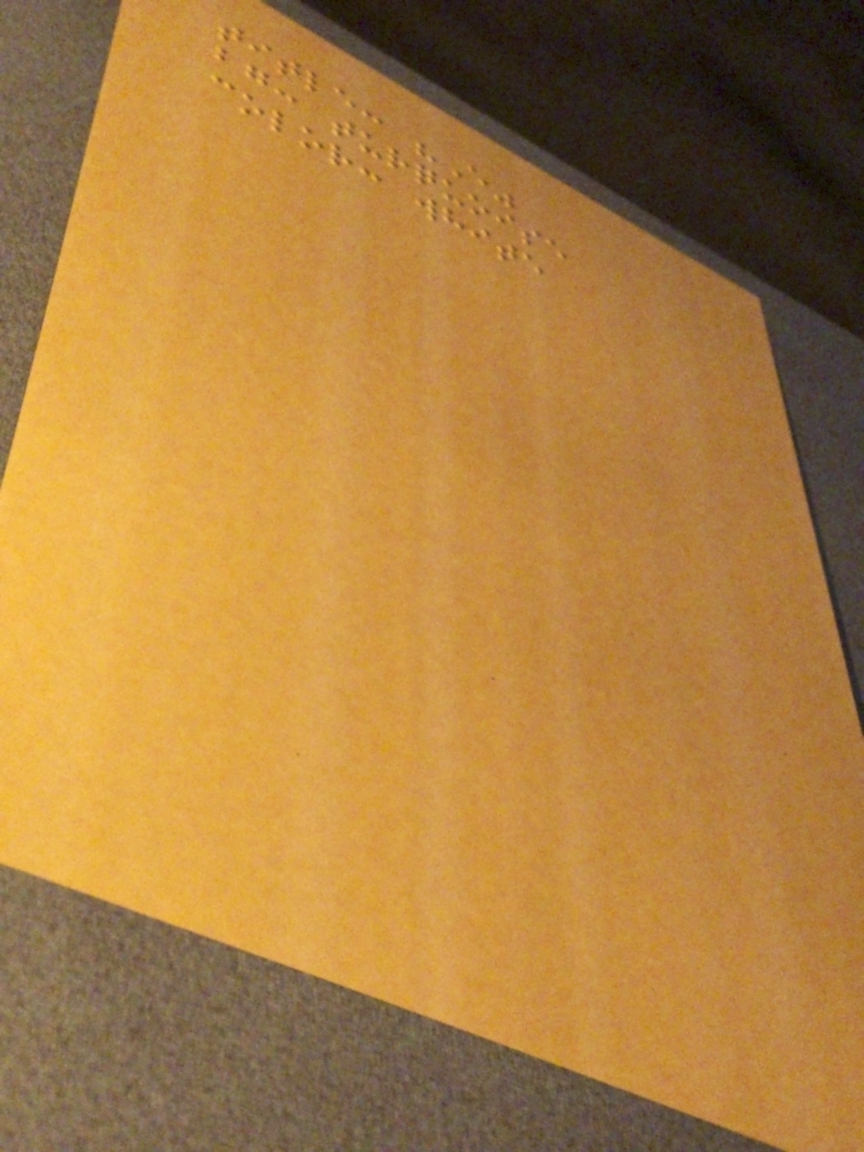title: "E"
bg: turquoise
color: white
